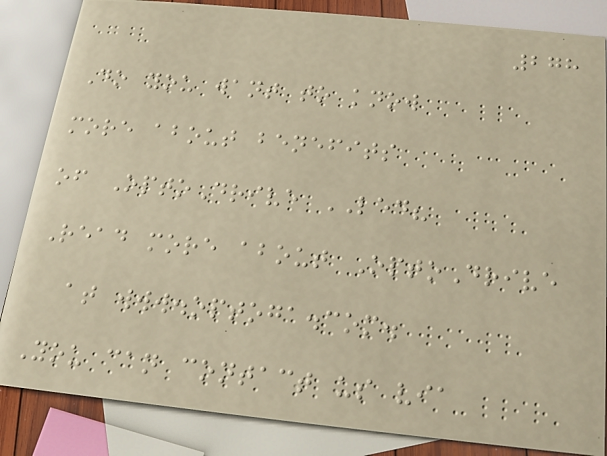278
Do you want to know
more about benefits
of OptoDrive LED?
Read more about OptoDrive
at www.optoga.com.
You can contact us via
